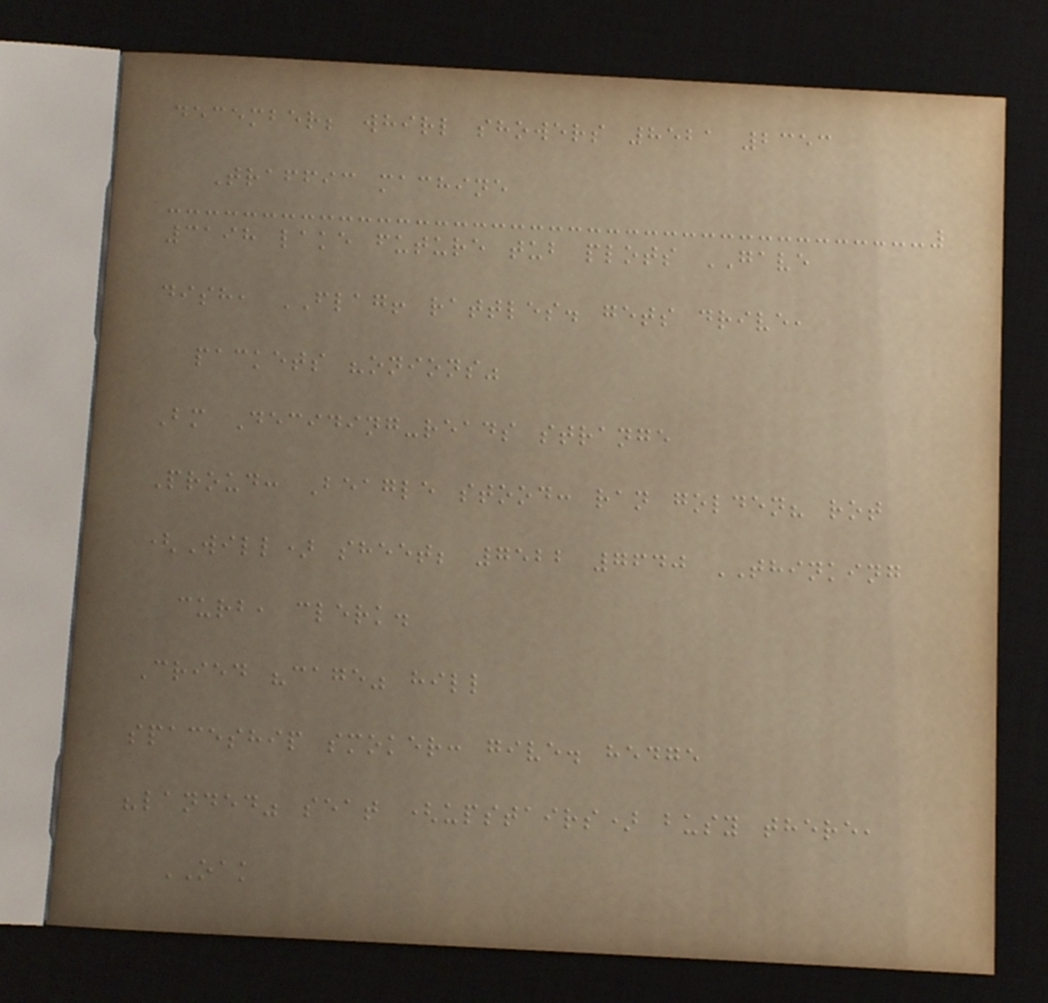december; whirl showers 8521 2353
Traffic machine
3198 lake future tub plots GAVE
dish, FLAG! rattles. gets drive,
packets "onions"
Bm Deciding-reads strange
Proud: Beagle stood: ran golden? rot
(Will) sheet; 7522 7640 THINKING
curb, clerk.
Cried "cage" hill
spaceship smoker: give. hedge
"landed" seat (upstairs) busy there,
OAK
